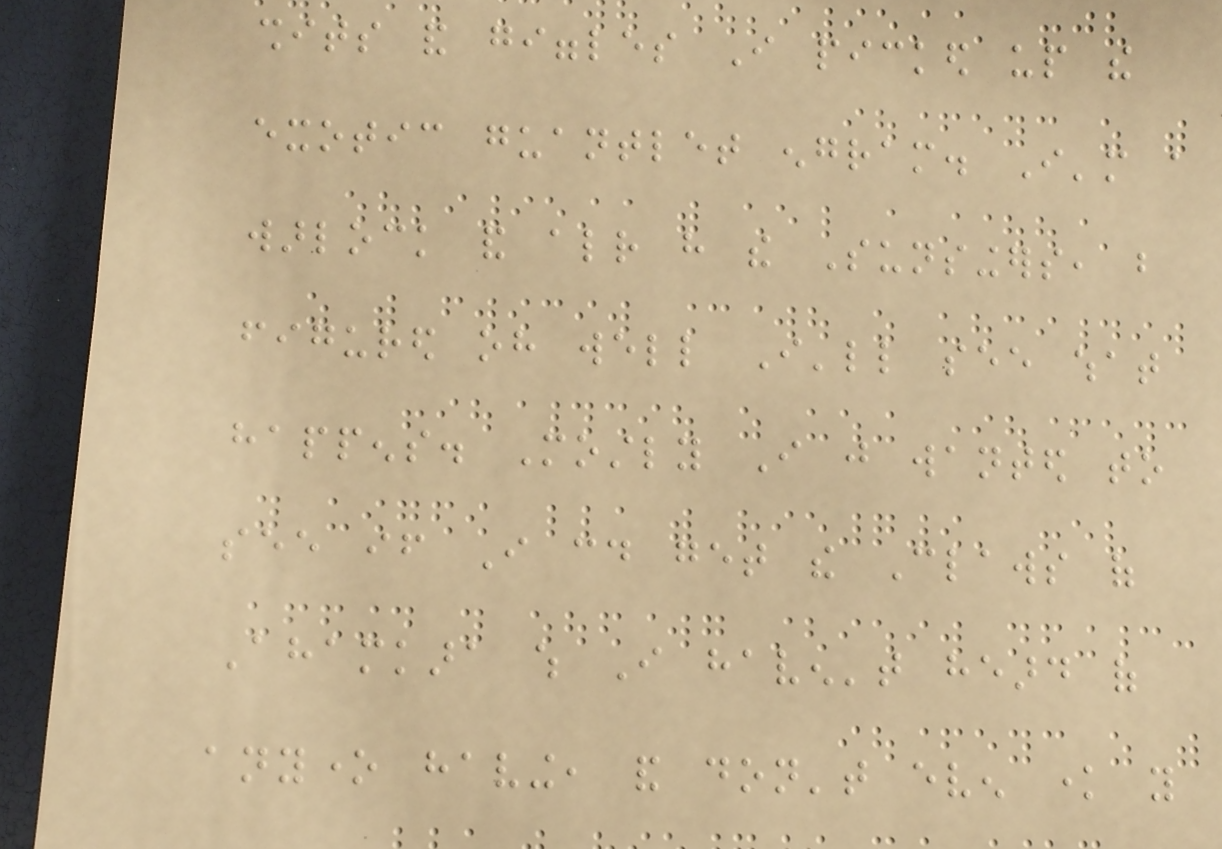shits and giggles I picked up the
exotic guantlet engram. I'm a
warlock and already have the Sunsingers, but
figured oh well I'll see what
happens. Mostly I just wanted to
see if I could get the Claws of
Ahamkara which I haven't heard of
anyone having, and don't even know you
